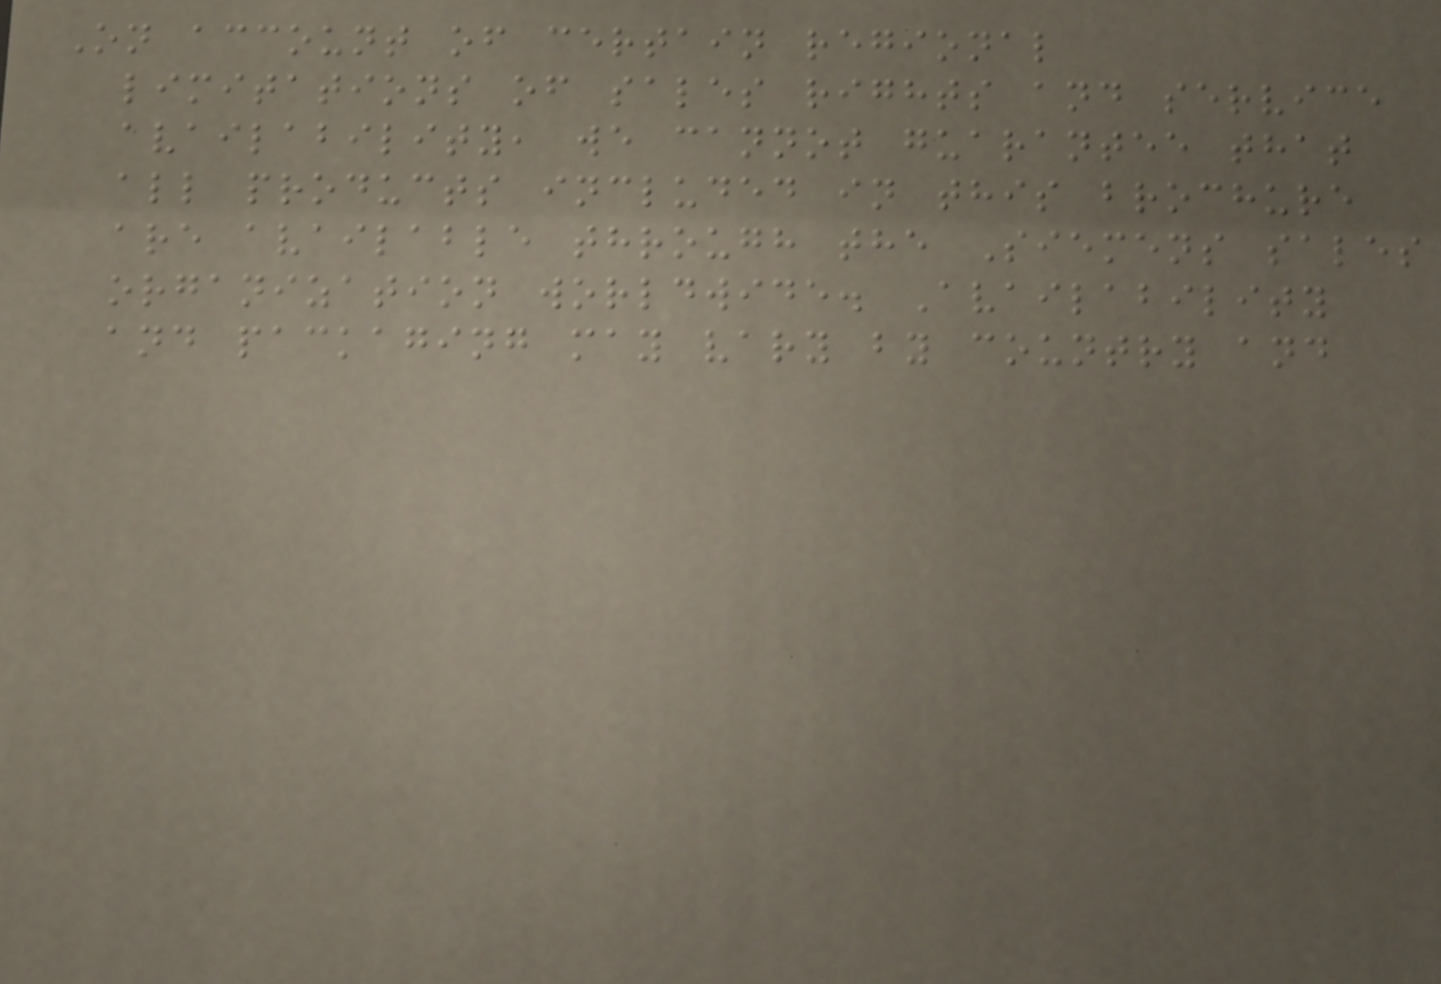On account of certain regional
limitations of sales rights and service
availability, we cannot guarantee that
all products included in this brochure
are available through the Siemens sales
organization worldwide. Availability
and packaging may vary by country and
